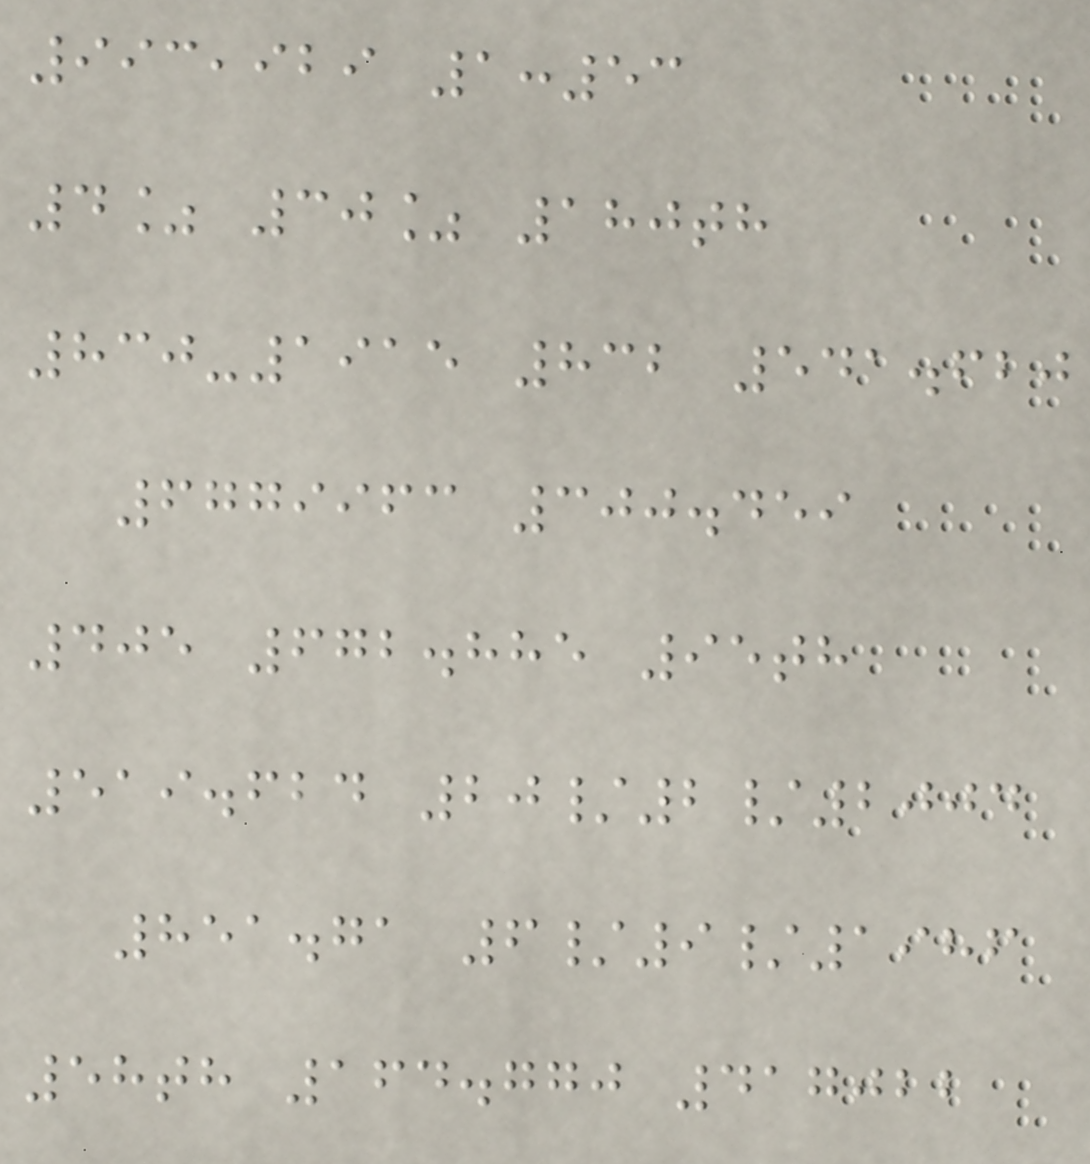993,929 1:53
4% 30% 180th
830-1915 832 541.620
6779963 300.459
405 672.885 95th
519.624 20/2/2004
851.71 6/9/1986
58th 164.770 417022
